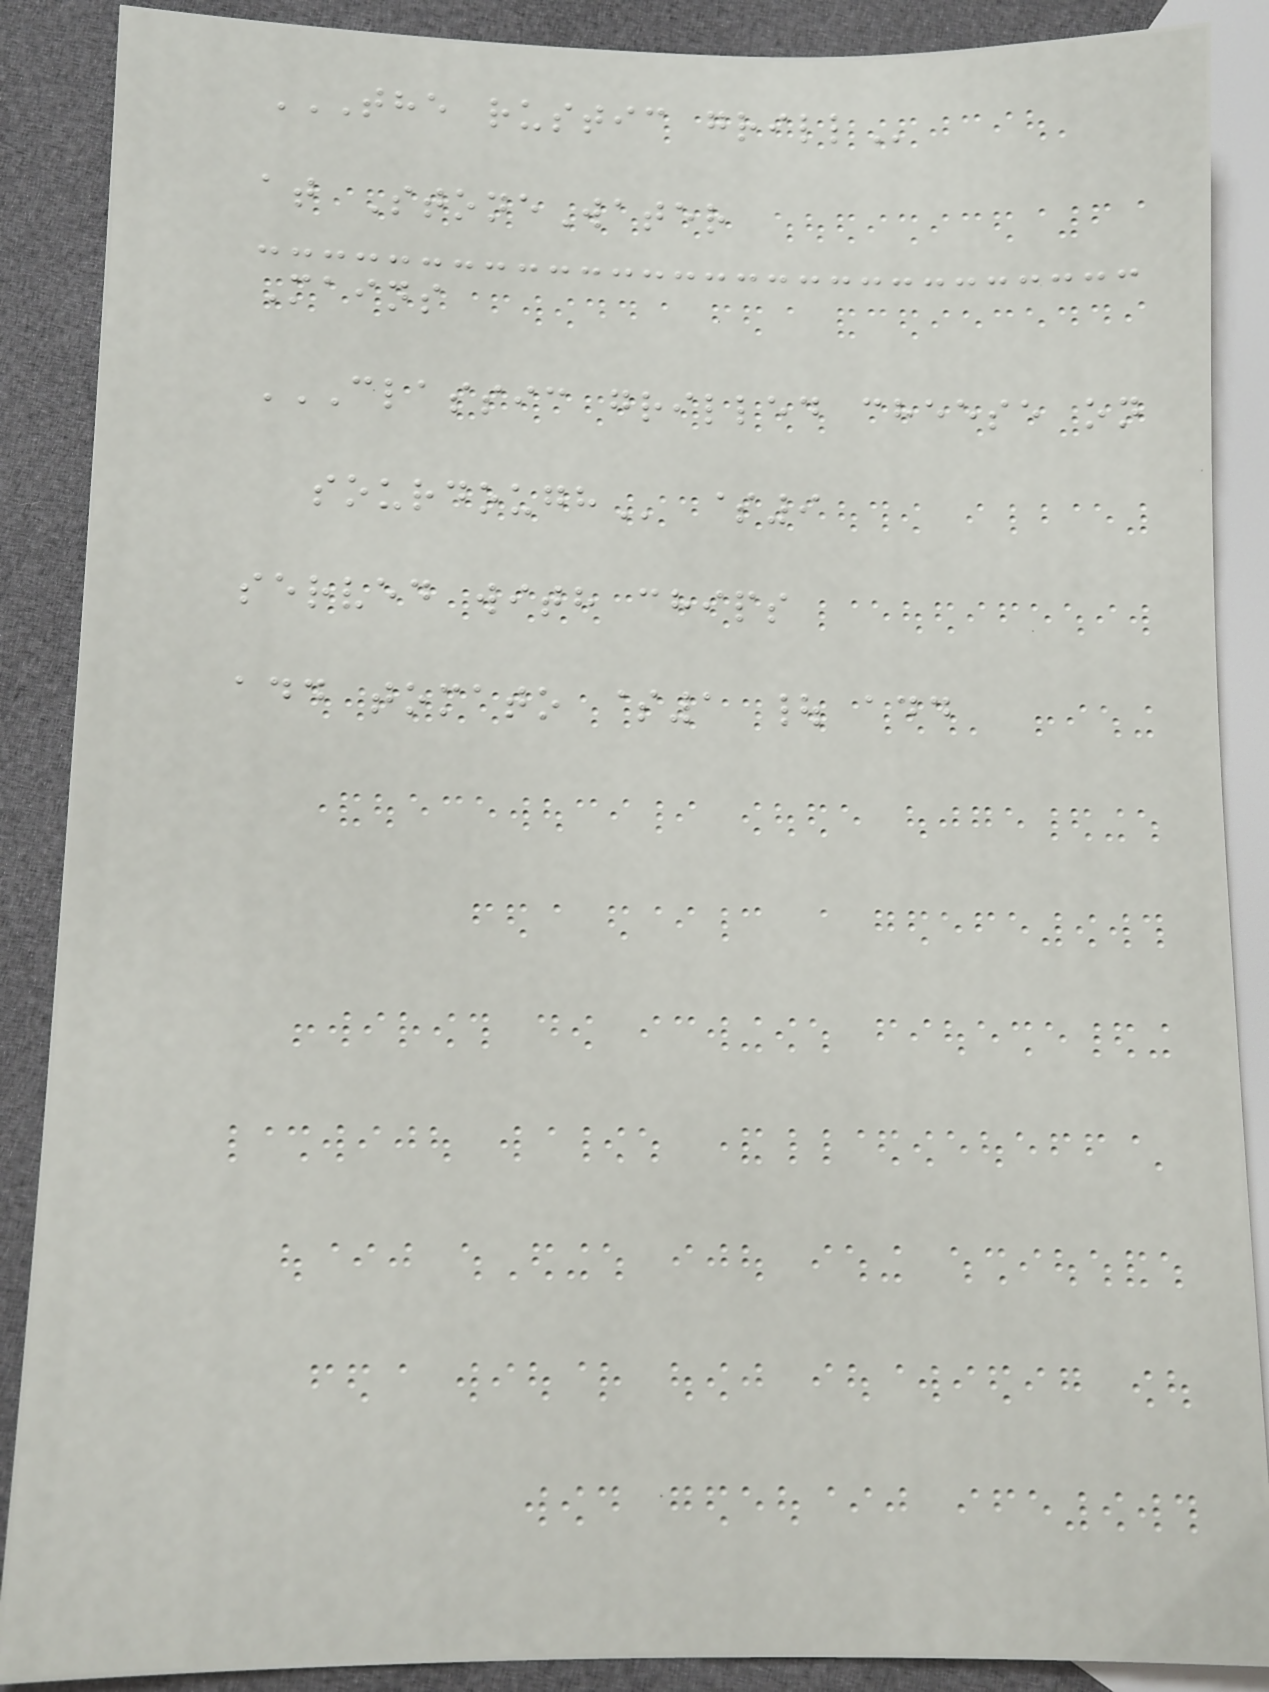THE RUSTIC GRILL
at StoneWater
Mains
CLASSIC GRILLED CHEESE ON
SOURDOUGH $9
served with chips
add tomato $1 | add
